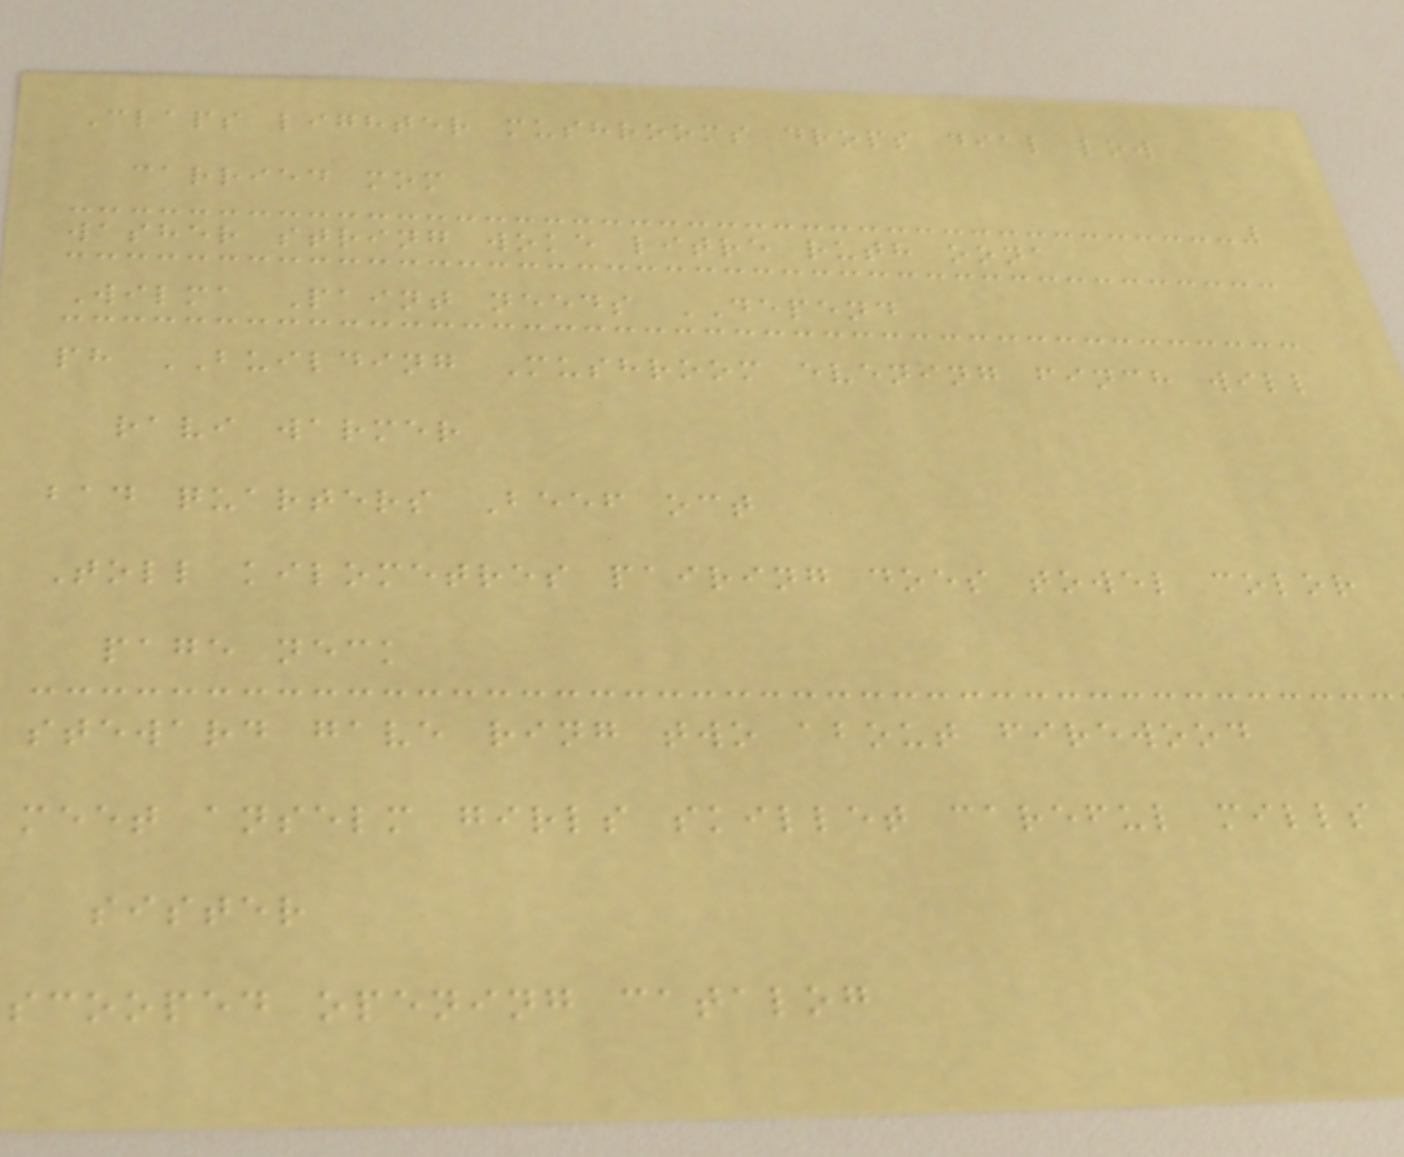Claps lighter mushrooms drops dial low
carried mom
washer string woke litre ruth oona
Wilma Paint needs DEPEND
ph BUILDING Mushroom evening finch will
ravi warmer
bad quarters Beef oct
Toll kilometres pairing does towel color
page neck
steward gave ring two about firewood
meet anselm girls skillet careful mills
sister
scooped opening catalog
